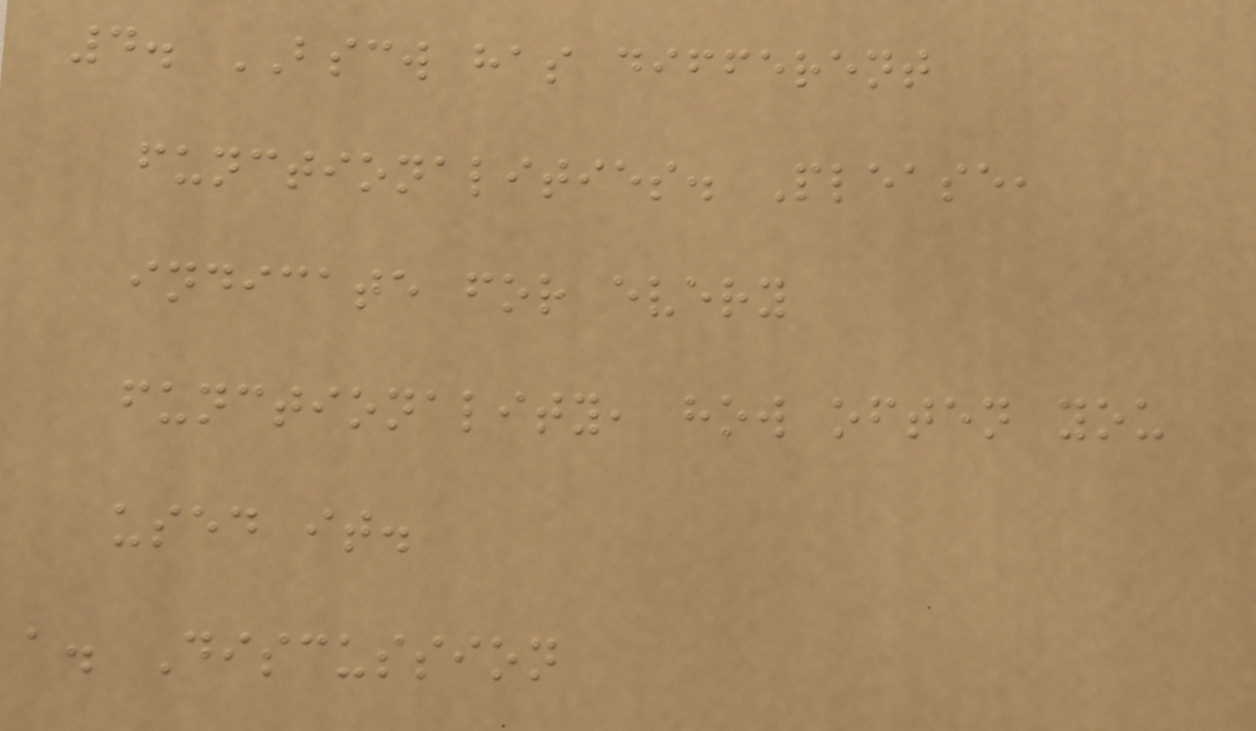4. BSCW has different
functionalities. Please,
indicate for every
functionality, how often you
used it.
a. Discussion
